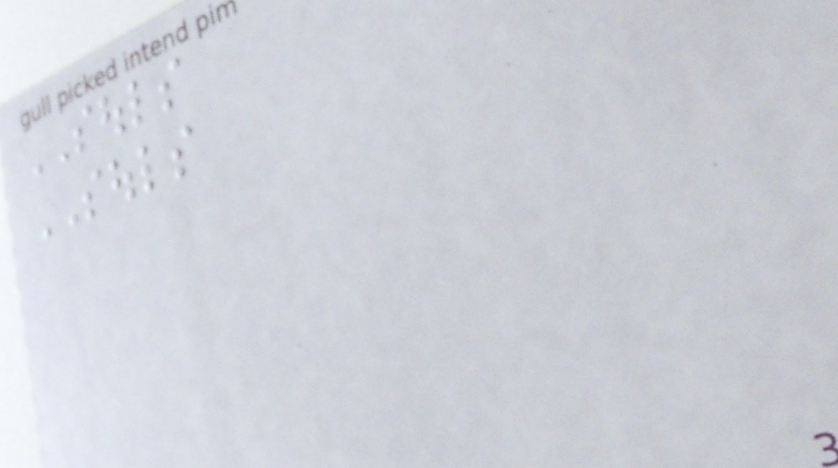SOULS
SOULS
